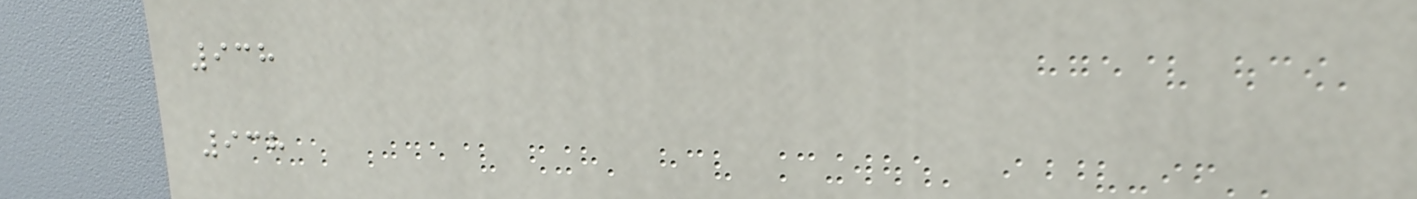938
938
